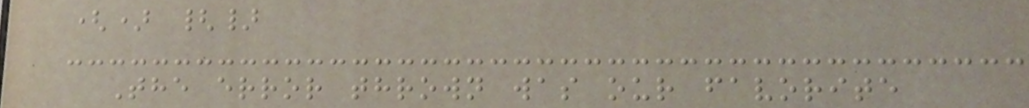() {}
The error thrown was our favorite
